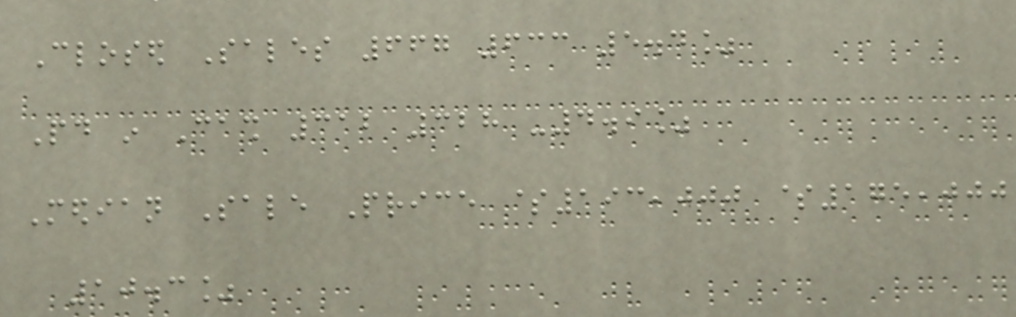Closed Sales 667 633 5.4%
Paid in Cash 312 328 -4.9%
Median Sale Price $193,000 $175,000
10.3%
